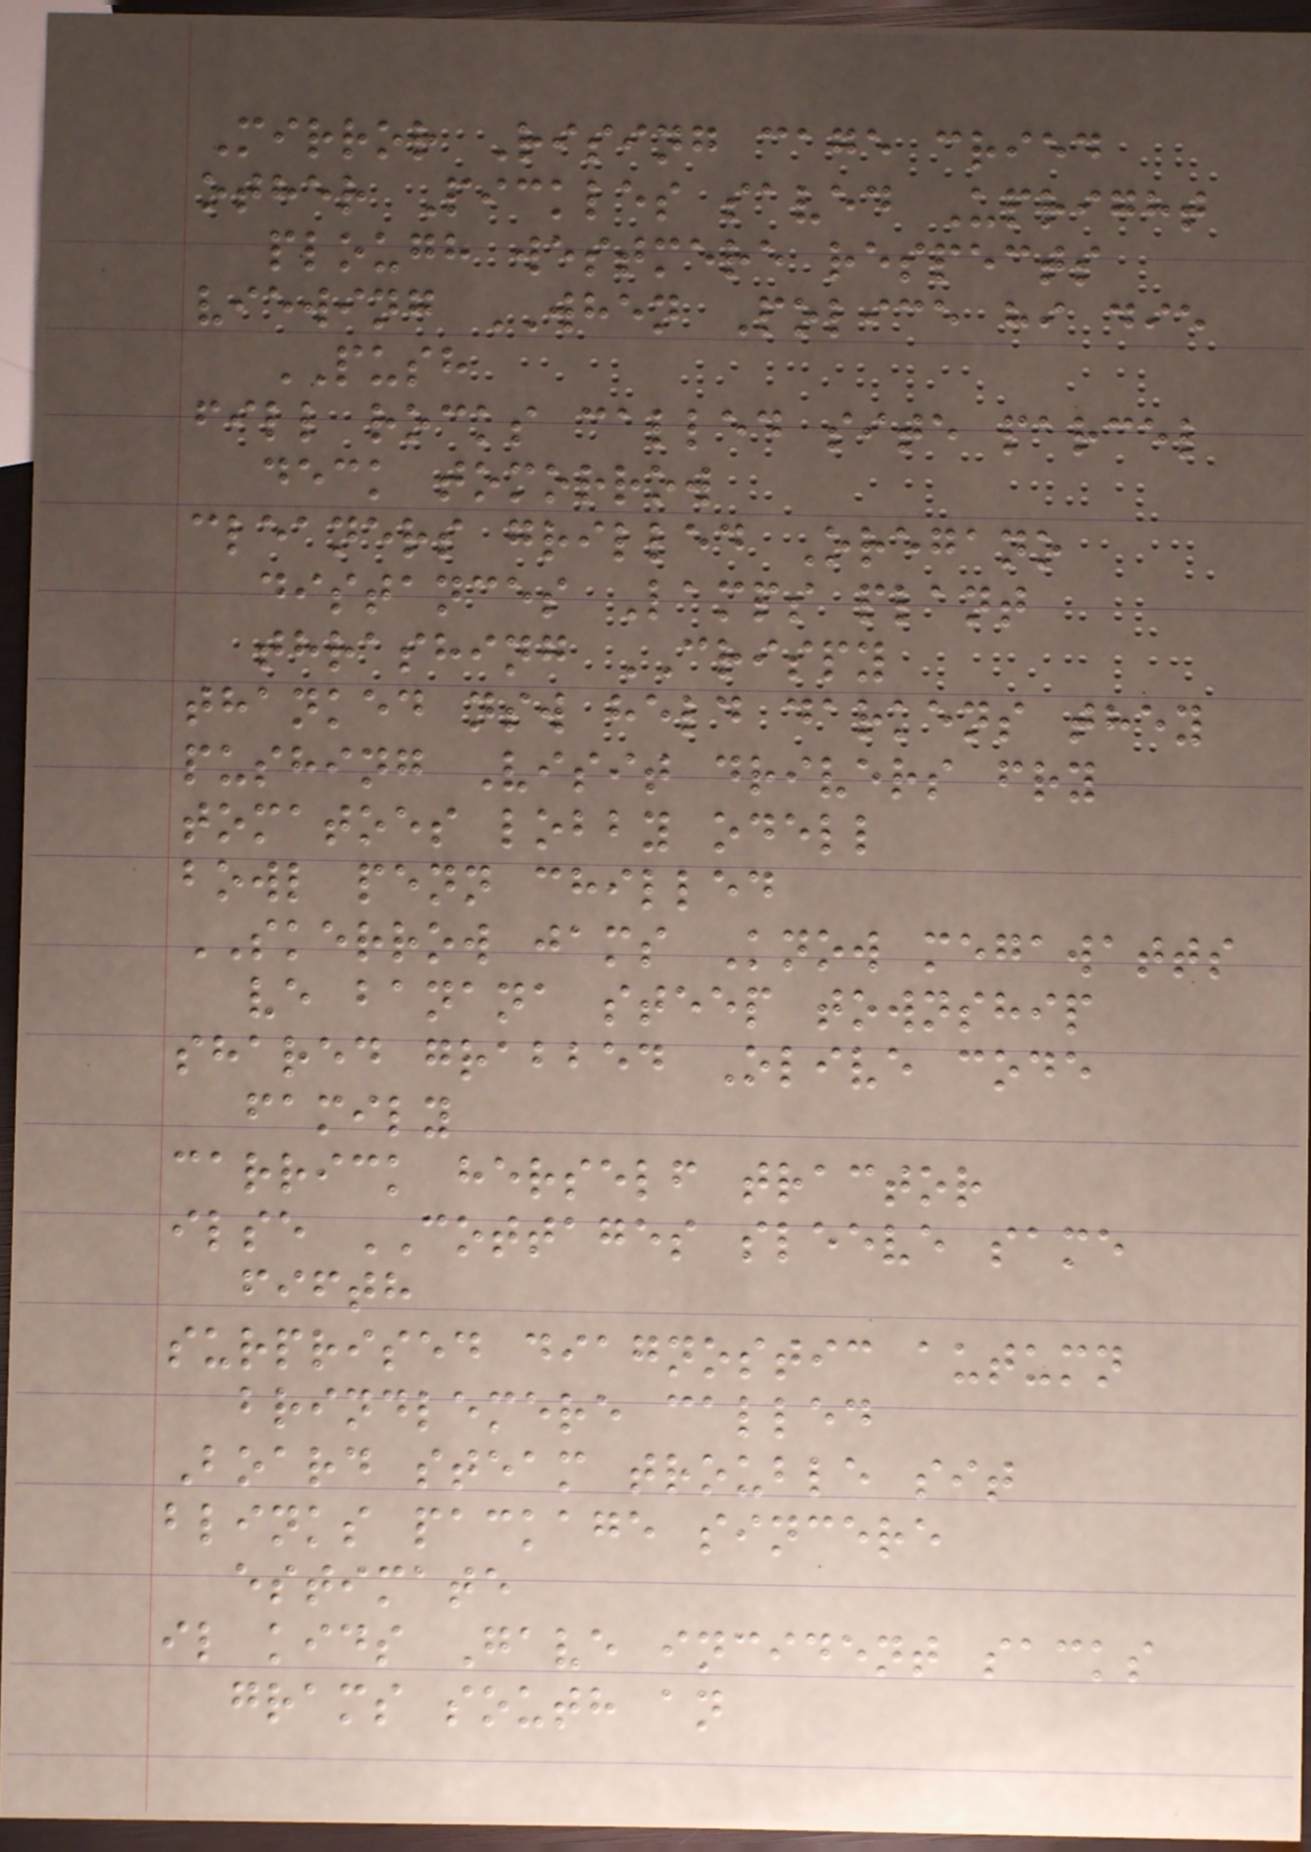Mirror Rising cage cried
other Pickles saved Upright
plough westmere respects
viewing WHEN Police hi die
PUSH
fill rocks called site parcel
deck tomorrow
cleaners grilled Oregano
distances Lamps plant
thrashing CRISPY
thanked nsw held darkens they
pushing Visit drivers fry
tomatoes lobby odell
bowl penn chilled
SKERROW jams Know megawatts
ve banana steep township
shared grabbed Olive code
family
carrick herself tractor
ilse COTTAGES sleeve same
fifth
surprised diagnostic autumn
brindlemere called
Board steam trouble sit
blinks package sincere
estimate
il kids Gave incident sacks
grams south an
